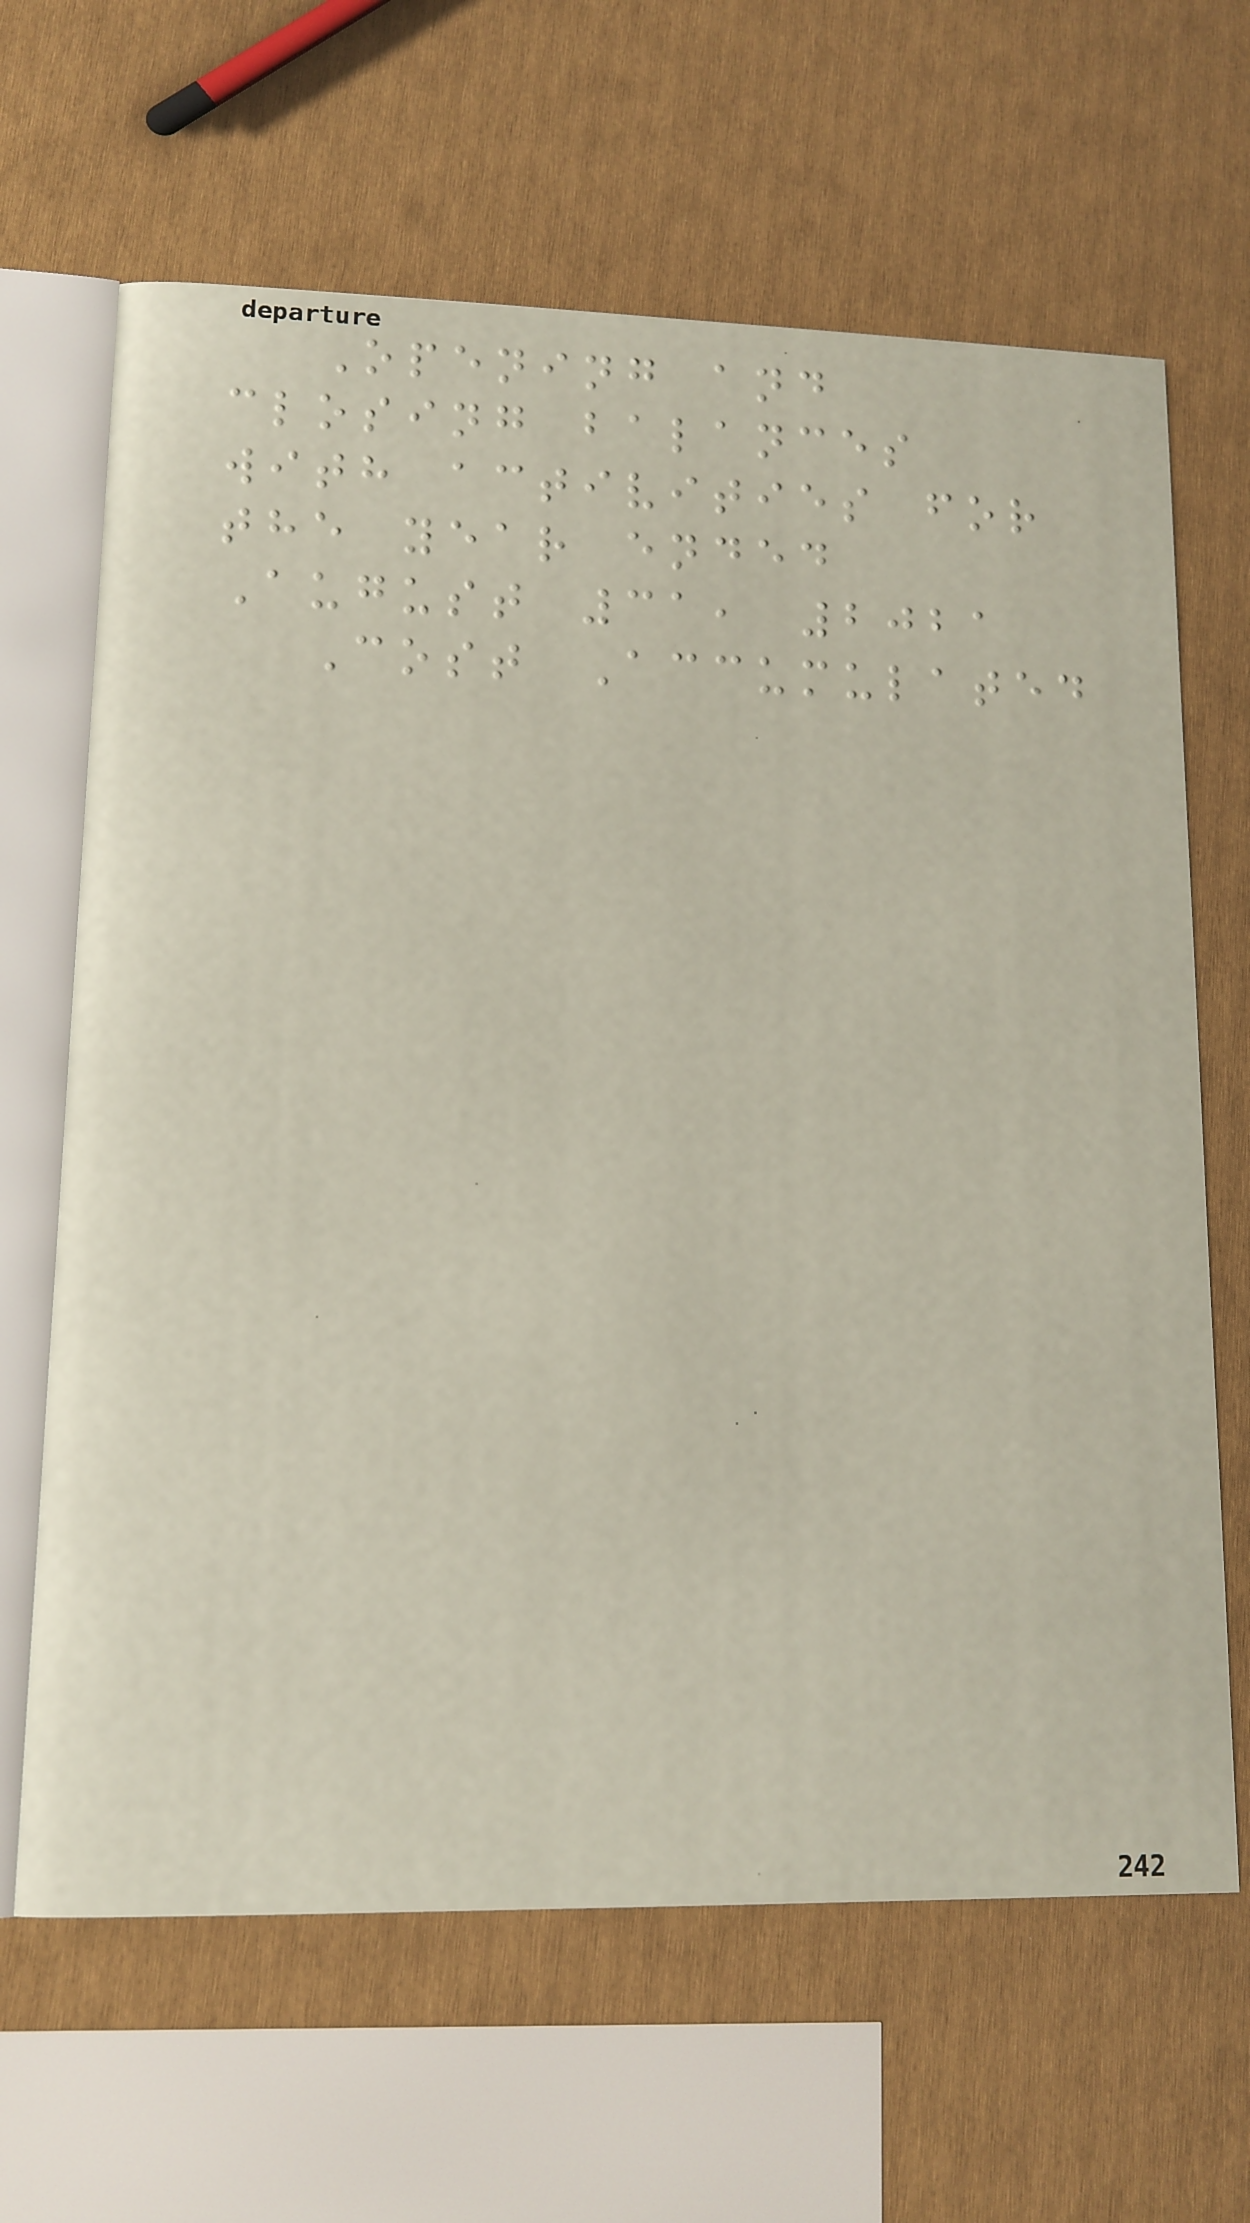Opening and
closing balances
with activities for
the year ended
August 31, 2021
Cost Accumulated
